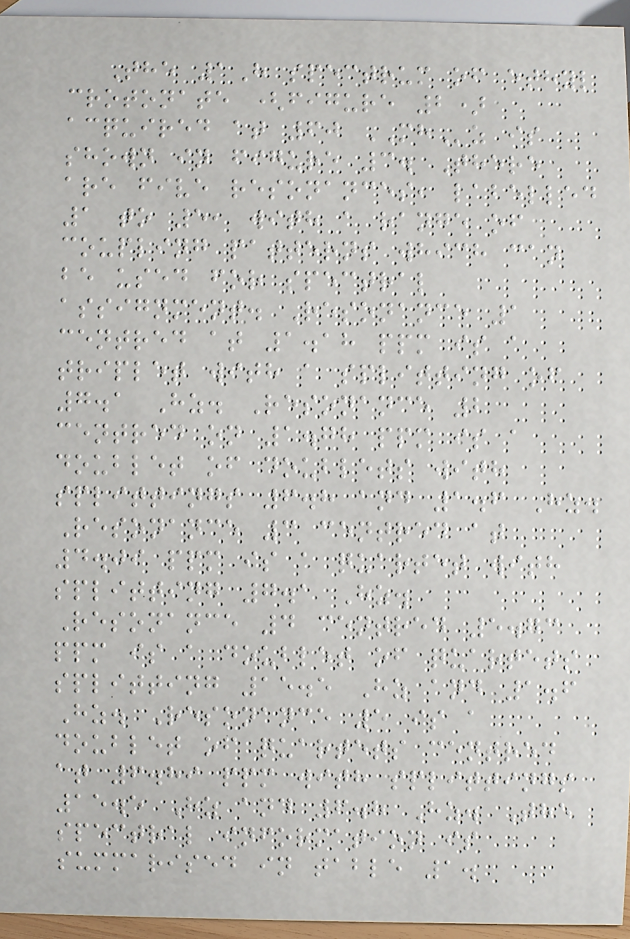The 1H spectrum of ethyl
crotonate (figure 2)
acquired at 60 MHz is
shown in figure 3. There
are five resonances, labelled
1 to 5, with a range of
coupling patterns which can
be used for spectral
assignment. Resonance 1
centred at 1.18 ppm is a
triplet with a splitting of
7.1 Hz. Resonance 2
centred on 1.78 ppm is a
doublet of doublets with
splittings 6.8 and 1.6 Hz.
Resonance 3 centred at
4.09 ppm is a quartet with
splitting 7.1 Hz.
Resonance 4 centred 5.73
ppm is a doublet of quartets
splitting 15.5 Hz and 1.6
Hz. Resonance 5 is a
doublet of quartets centred
at 6.89 ppm with splittings
15.5 Hz and 6.8 Hz. The
spectral information is
summarised in table 1.
